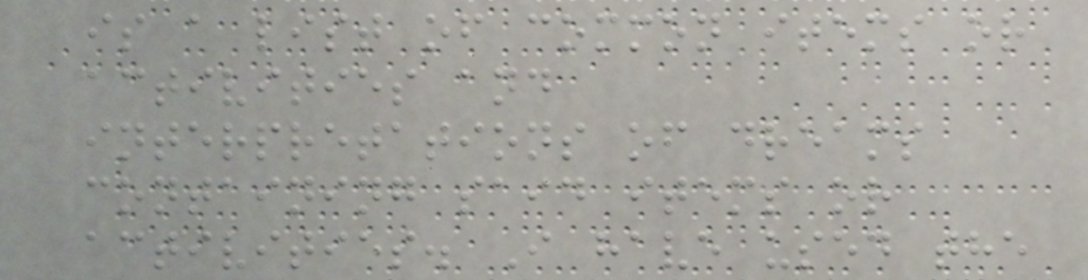is a list of common items or
activities and
interpretations of dreams
containing said items or
activities. I have used the
